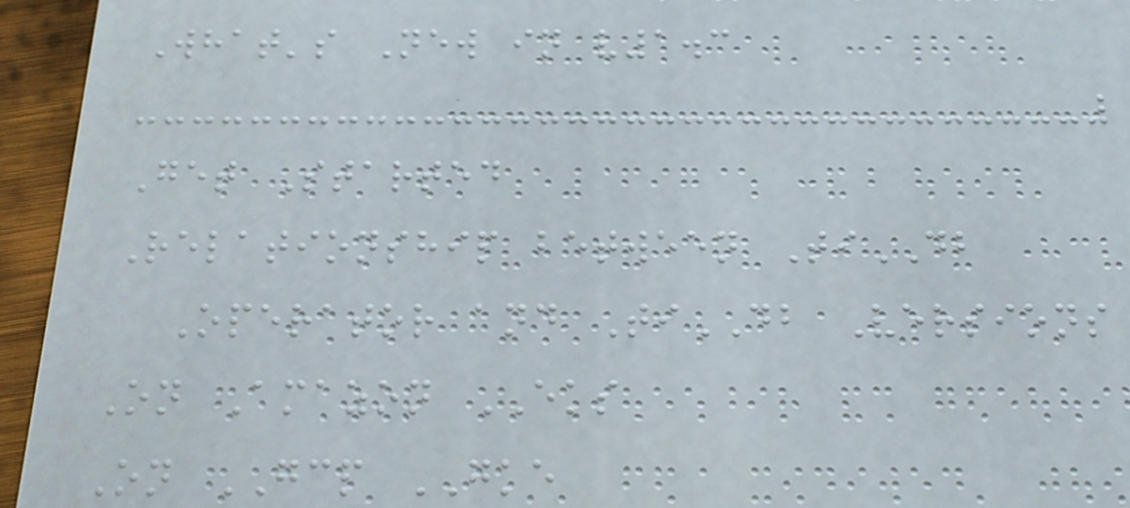What's New in v1.3
Get Started
Relationship between TiDB
Operator and TiDB Versions
On Amazon EKS
On GCP GKE
